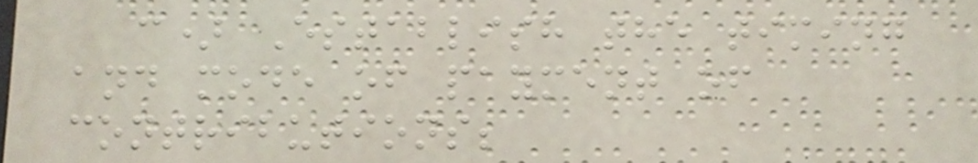c) Establish the timing
and mode of payment of
contributions;
